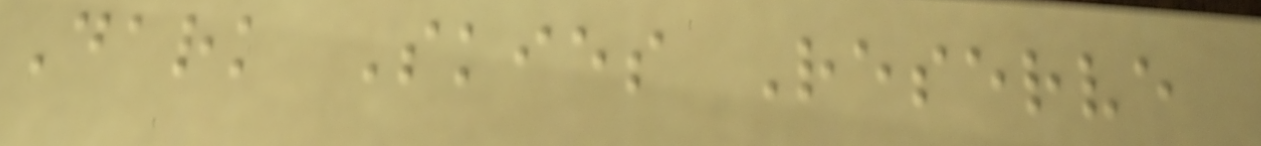Dark Skies Reserve
